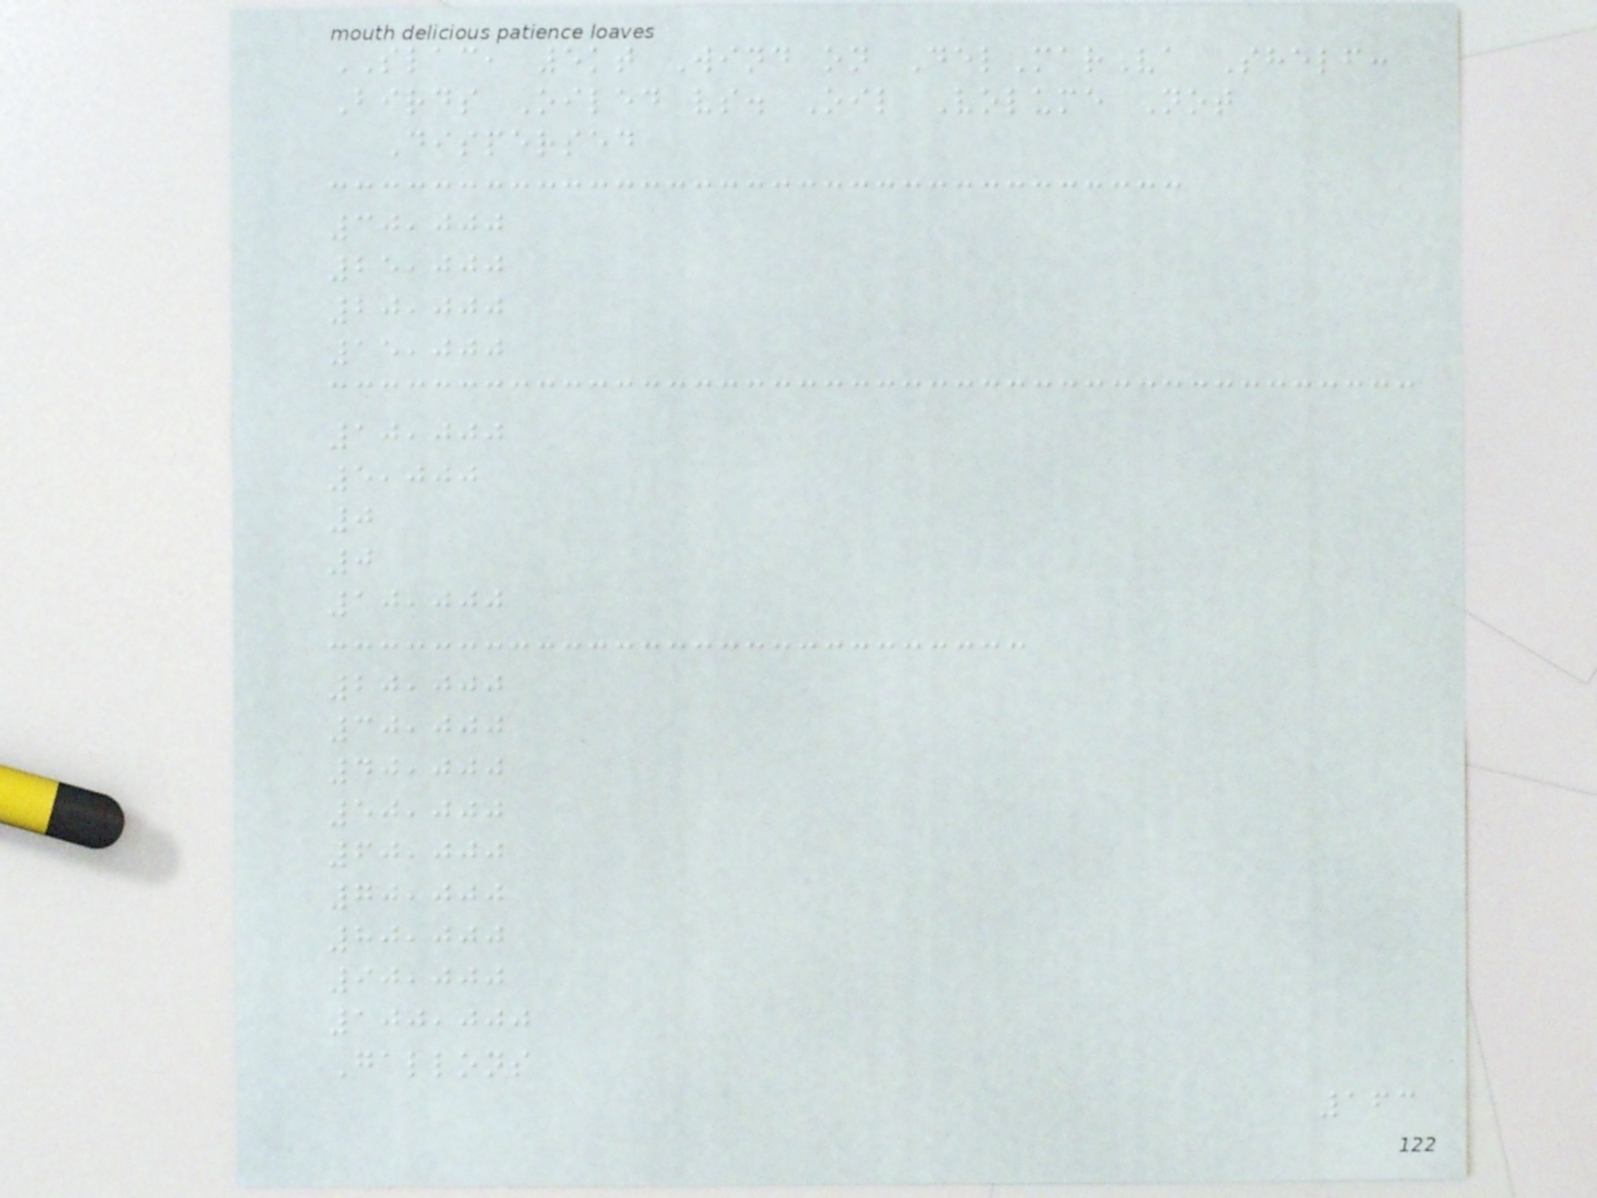SLAC, 5kt Wind on DelMarVa Shelf:
Birds Oiled vs. Oil Volume Not
Dispersed
30,000
25,000
20,000
15,000
10,000
5,000
0
0
10,000
20,000
30,000
40,000
50,000
60,000
70,000
80,000
90,000
100,000
Gallons
163
